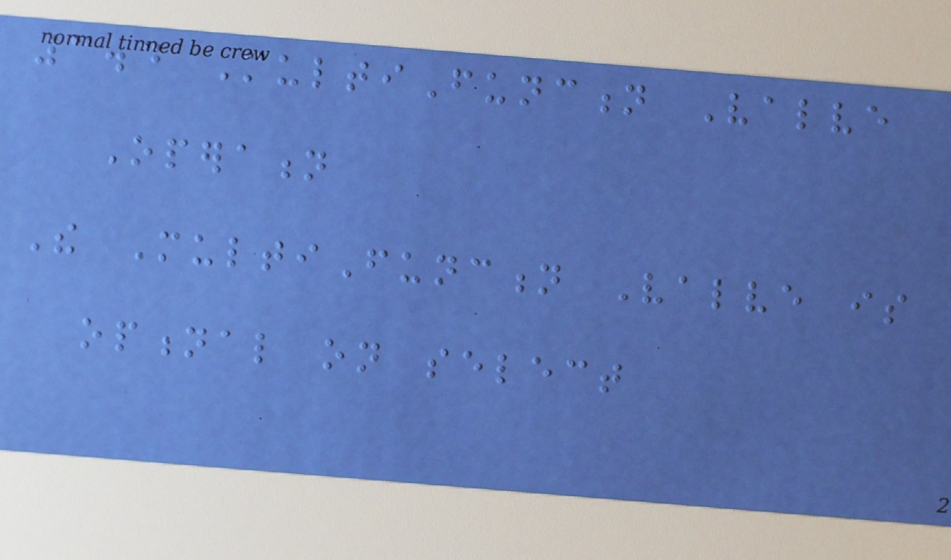3.4 MultiFunction Valve
Operation
The MultiFunction Valve is
optional on select
